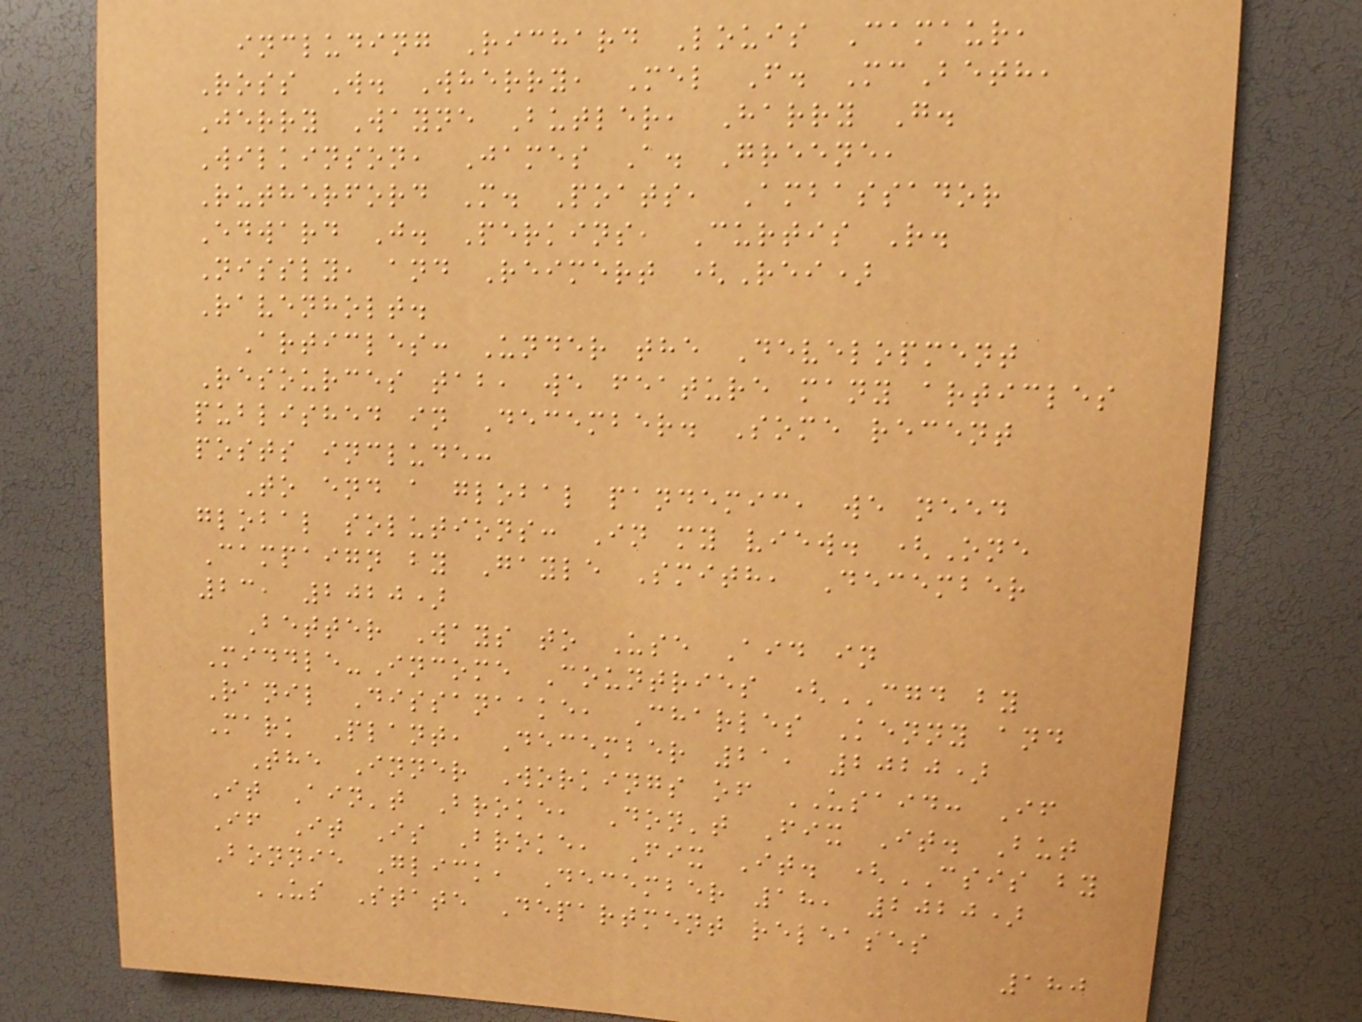including Richard Louis Camaur,
Ross W. Wherry, Mel F. McBeth,
Jerry Wayne Butler, Harry G.
Wilkinson, James A. Greene,
Rutherford M. Poats, Ambassador
Edward J. Perkins, Curtis R.
Nissly, and Reimert (Rei)
Ravenholt.
Articles: Under the Development
Resources tab, we feature many articles
published in December. Some recent
posts include:
To end a global pandemic, we need
global solutions: In my view. (One
Campaign by Gayle Smith, December
23, 2020)
Better Ways to Use Aid in
Middle-Income Countries (CGD by
Ranil Dissanaake, Charles Kenny and
Mark Plant, December 21, 2020)
The Inner Workings of USAID: If
It Ain't Broke, Don't Fix It. But
If It Is Broke, Fix It. (CSIS by
Bonnie Glick, December 18, 2020)
US State Department releases
180
